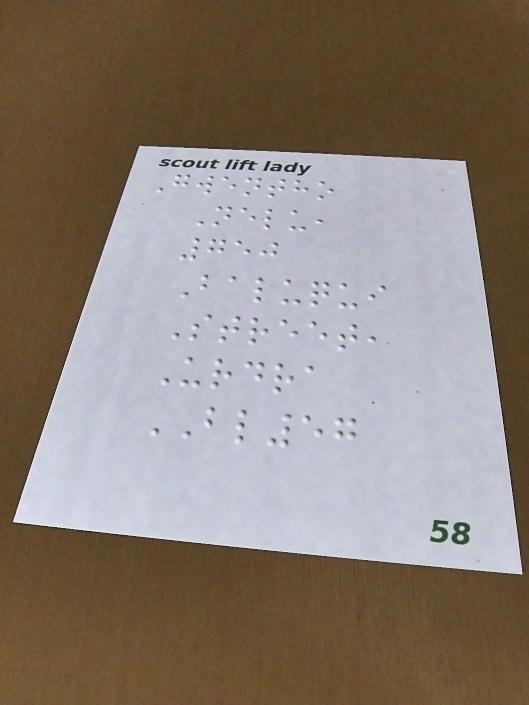Gwentho
Nelu,
750
Baluqui
Street,
Urdra
BL57
